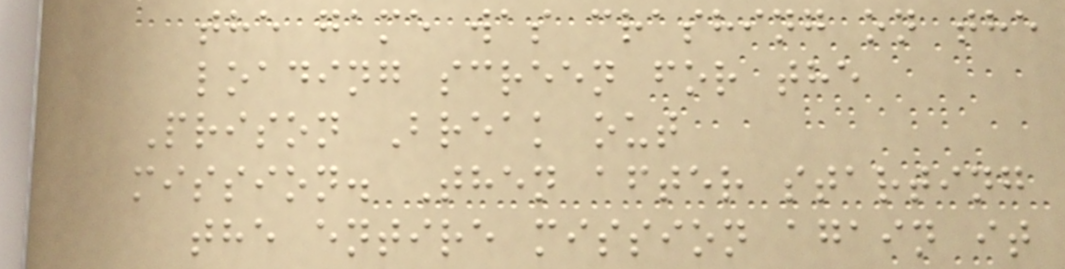the game was crashing on the
loading screen for the
Prison Break out
mission. Then after starting
the entire mission again it
